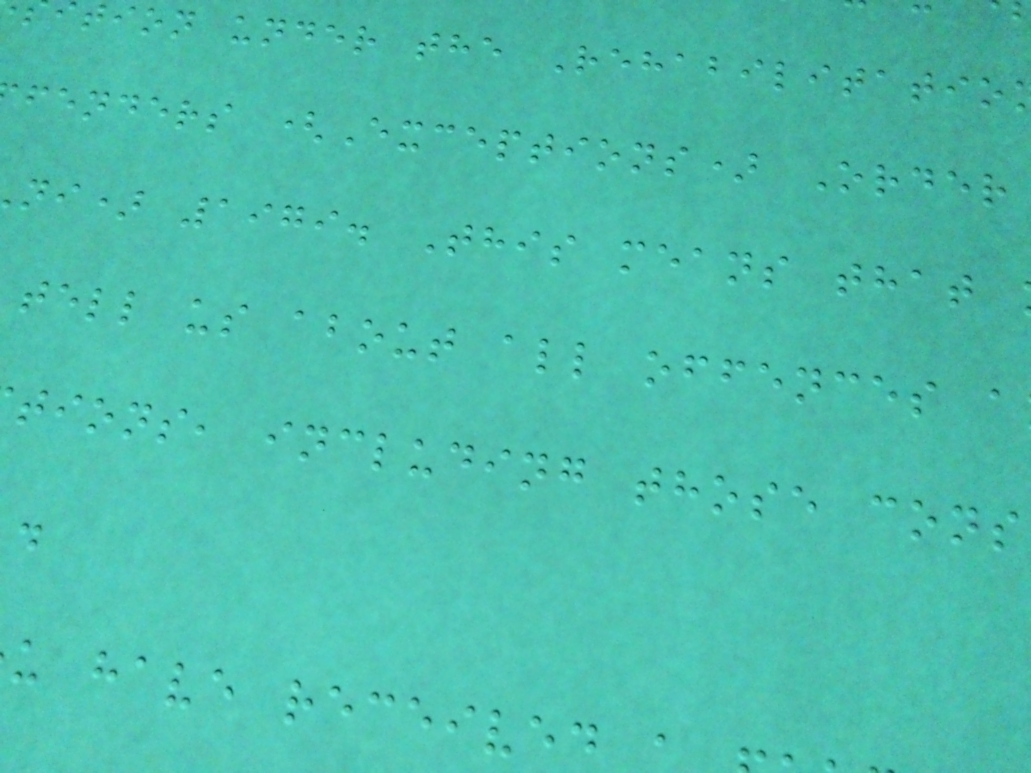tion under the Rehabilitatio
fenders (Exceptions) Order
ni) 1979. This means that
tell us about all offences a
tions, including those cons
u have received
